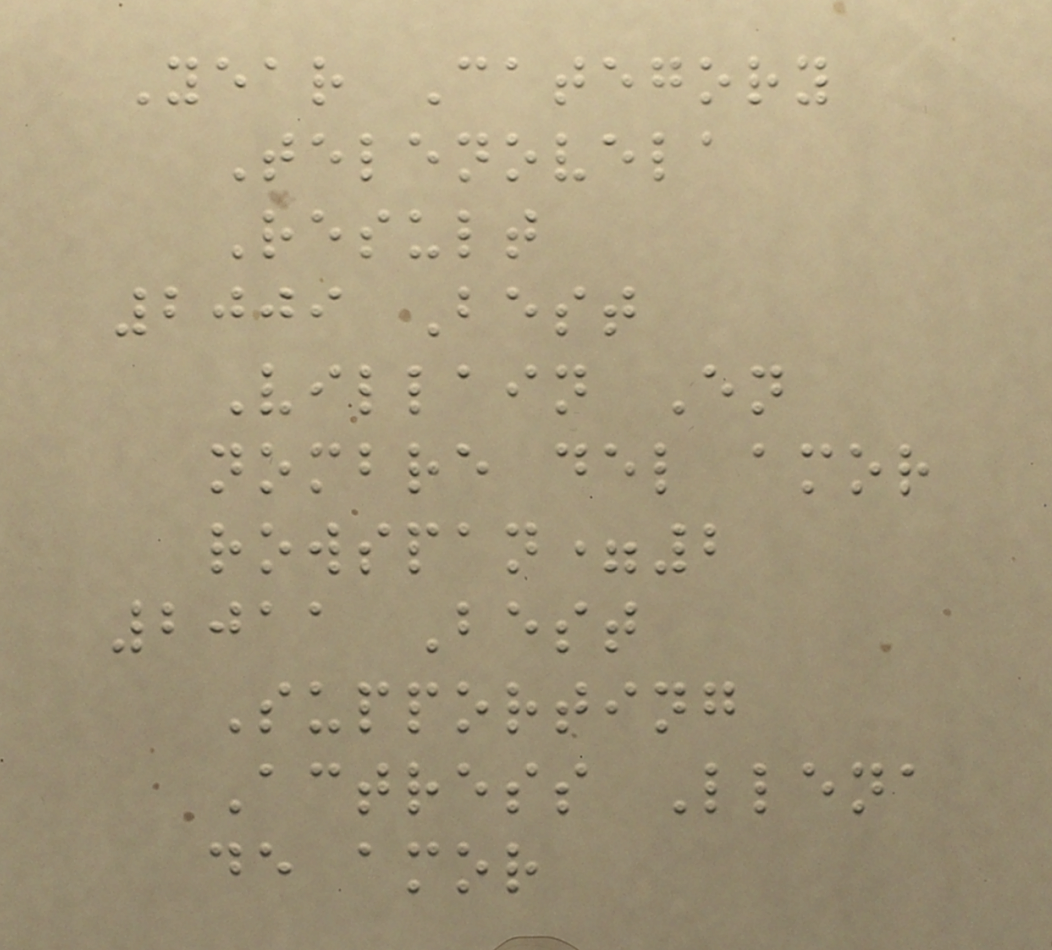Year Category
Telenovela
Result
2009 Best
Villain En
nombre del amor
rowspan=2
2011 Best
Supporting
Actress Llena
de amor
